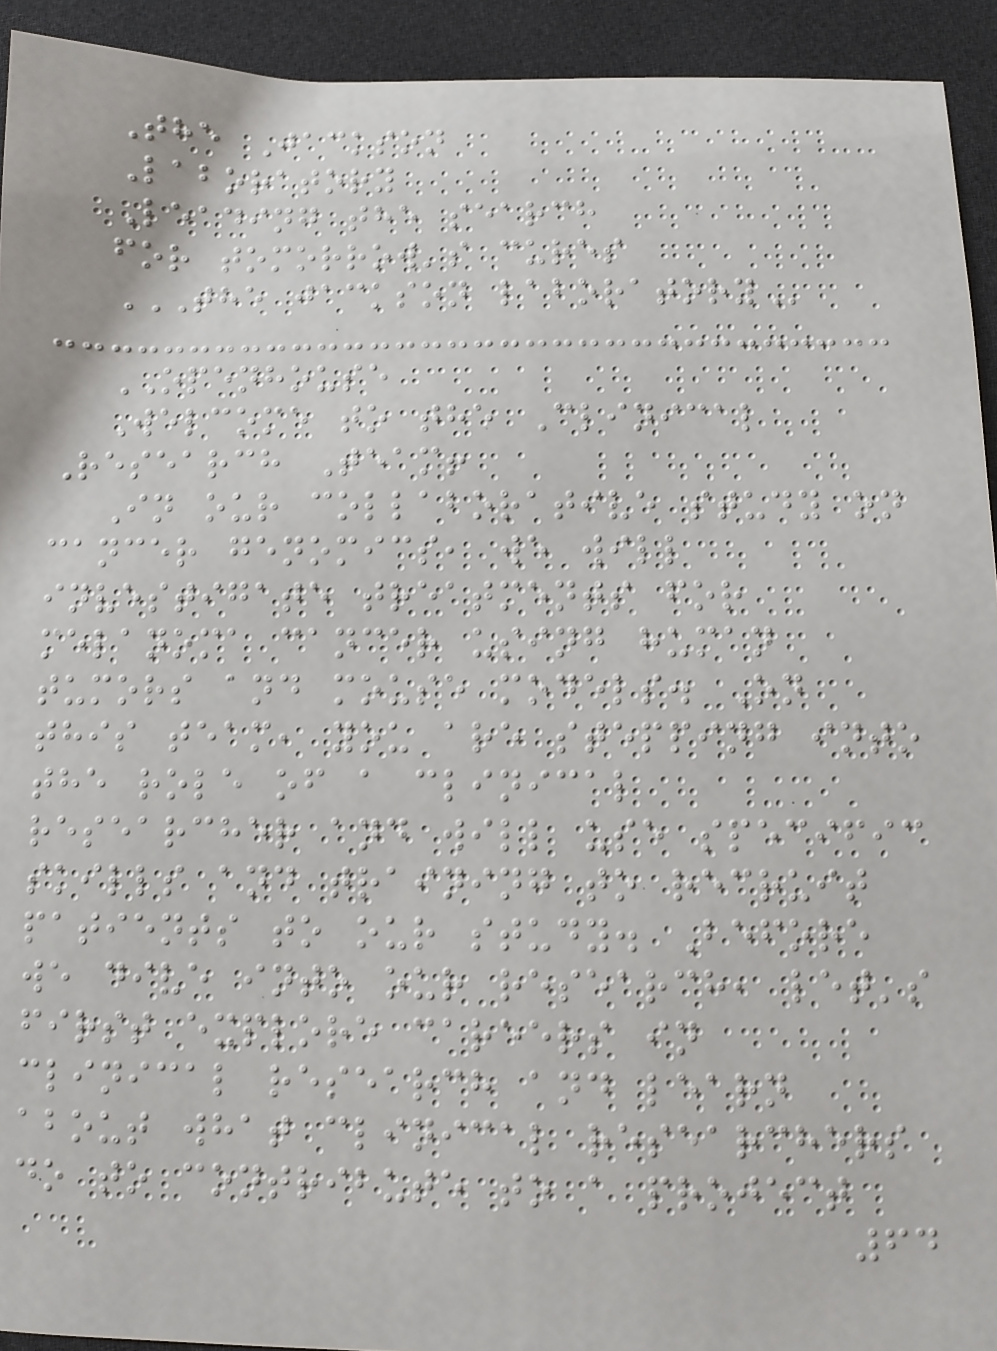The Jackson
Laboratory
Leading the search
for tomorrow's cures
THE JACKSON LABORATORY
OPENHOUSE
Welcome to the Clinical
Research Team!
In our collaborative study on
cancer genomics, we will
investigate treatments for
melanoma cancer using human
tumors and mouse models. On
this team, you are stepping into
the role of a clinical
researcher and will use specific
skills and training to recruit
patients to our study. Before
we dive into our research, let's
first explore careers in
clinical research and learn
about what clinical researchers
do to contribute to a project
64
